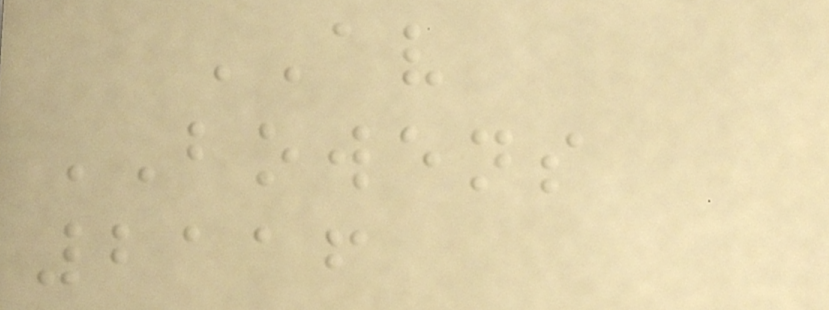AV
BOWENS
2116
